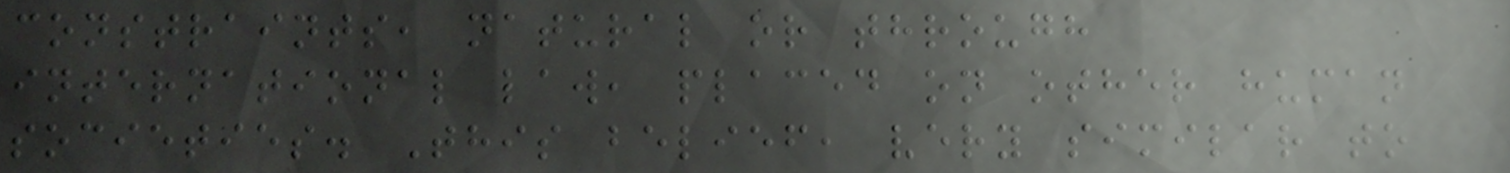constraints, natural or through
international law, placed on other human
societies. This belief, very similar to
